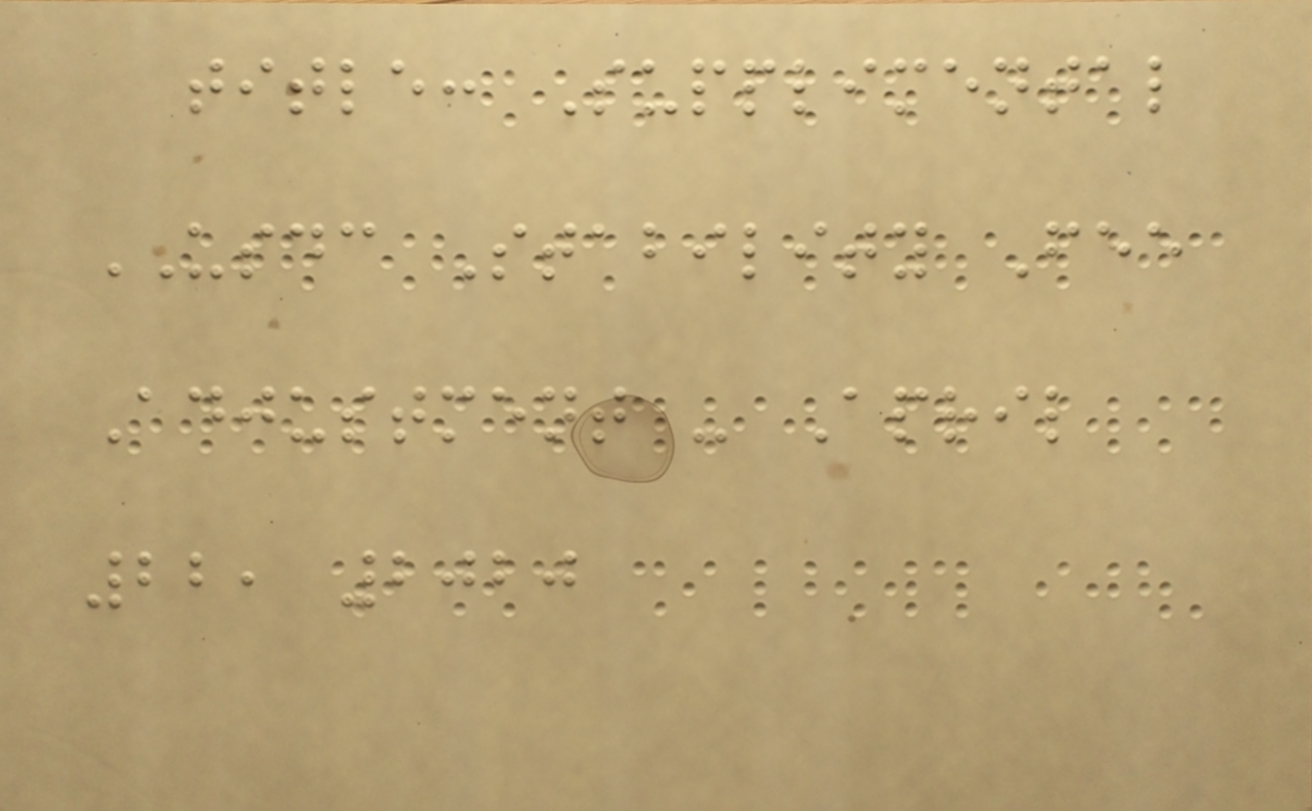title: Supplimental
USDC Stability Fee
Adjustment - April
22, 2020
